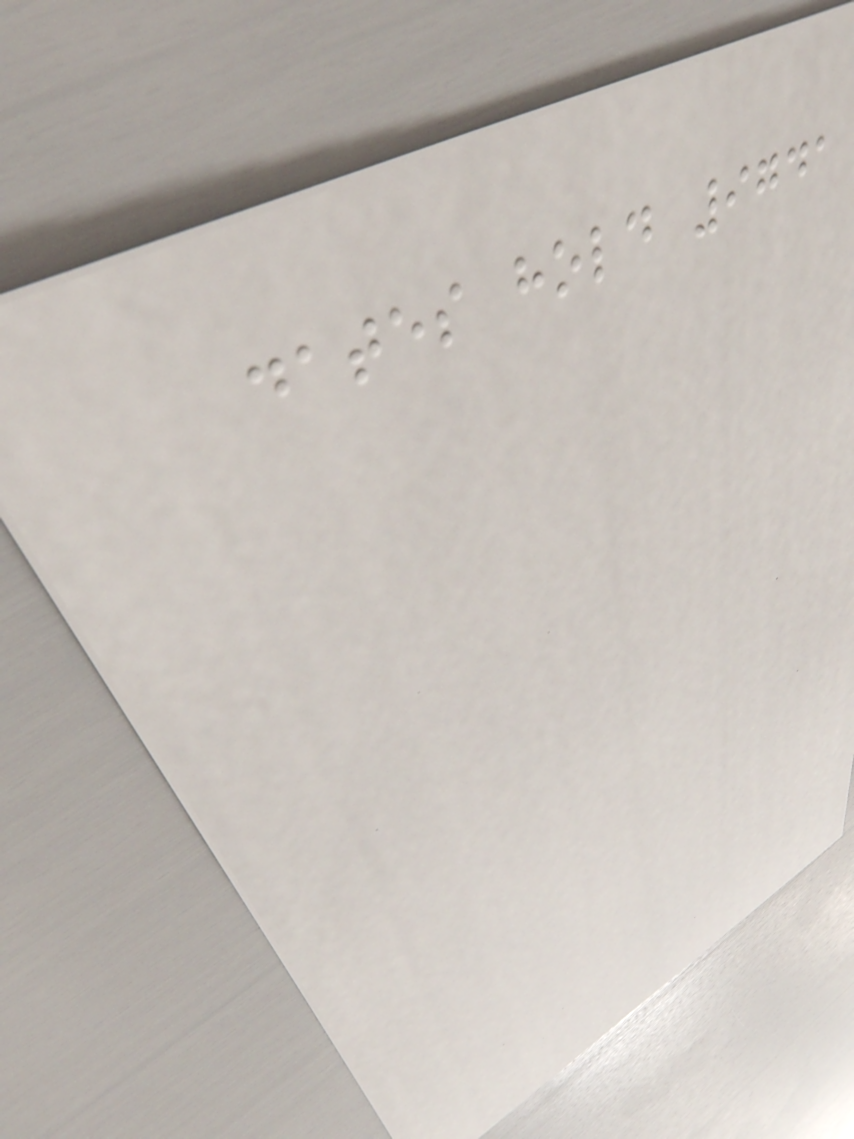dates hold 9741
